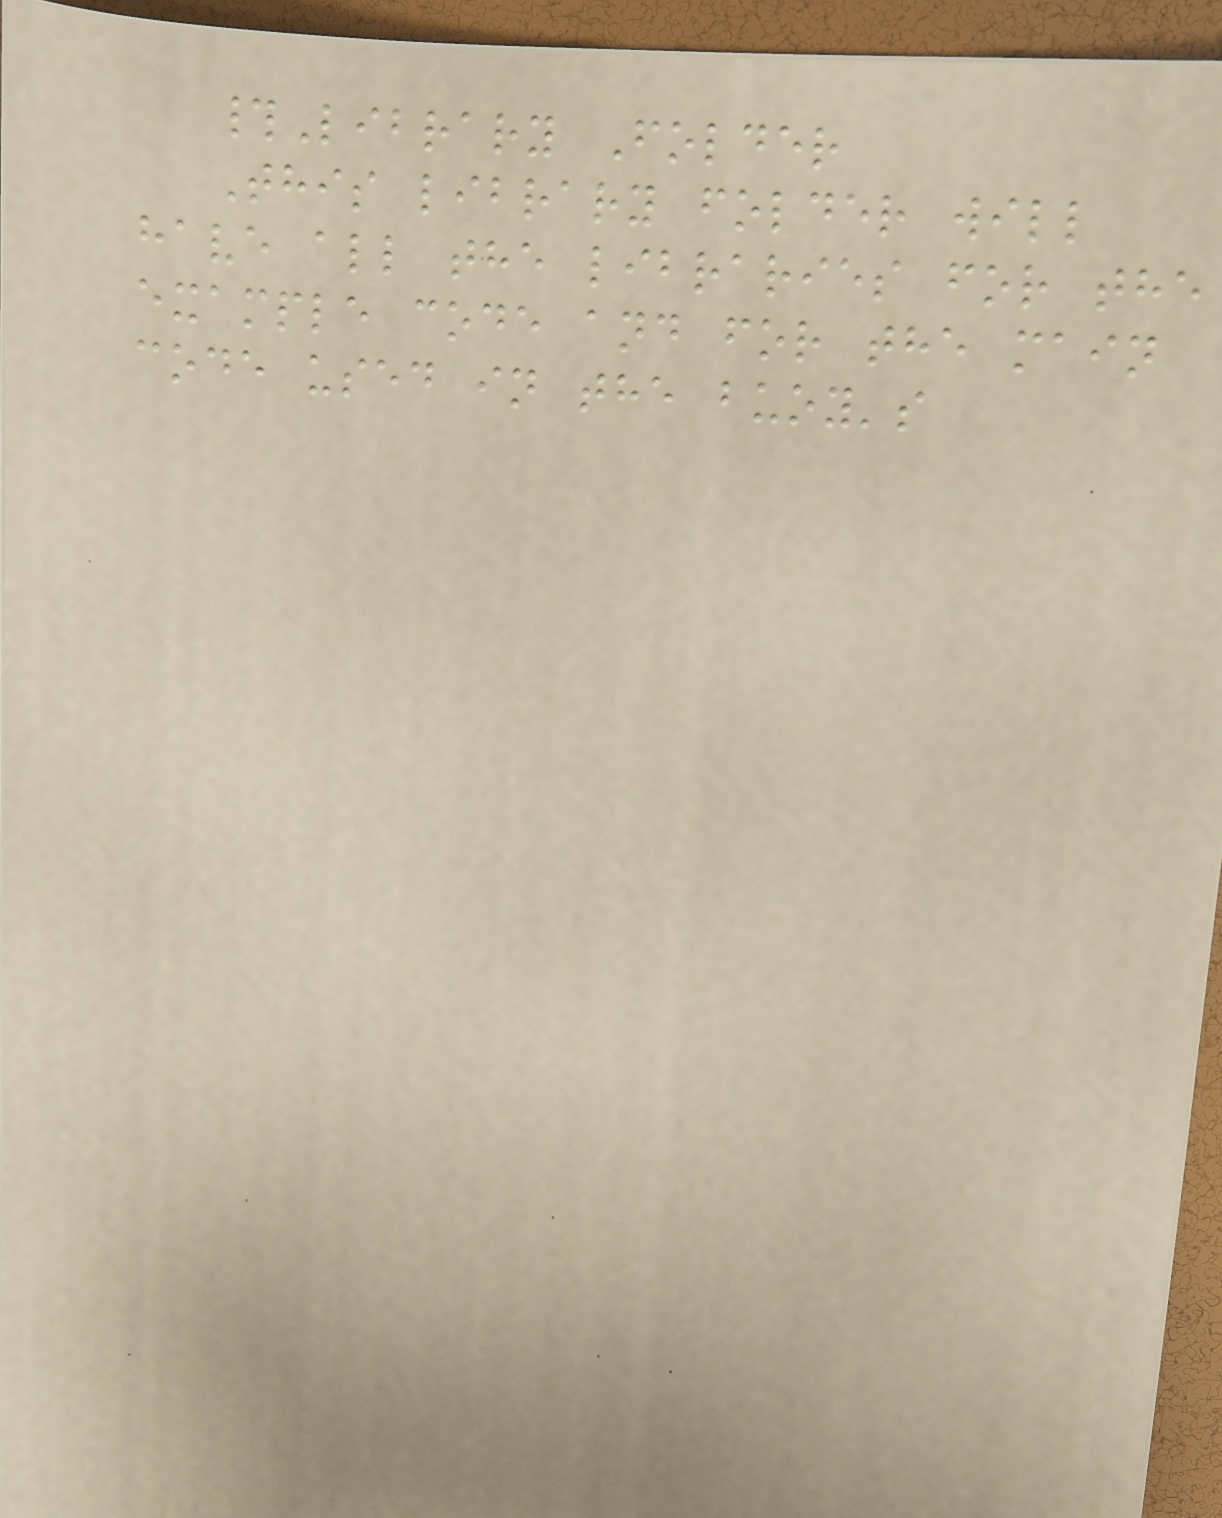#Library Folder
This library folder will
have all the libraries for the
example code and for the main
code used in the buoy's
